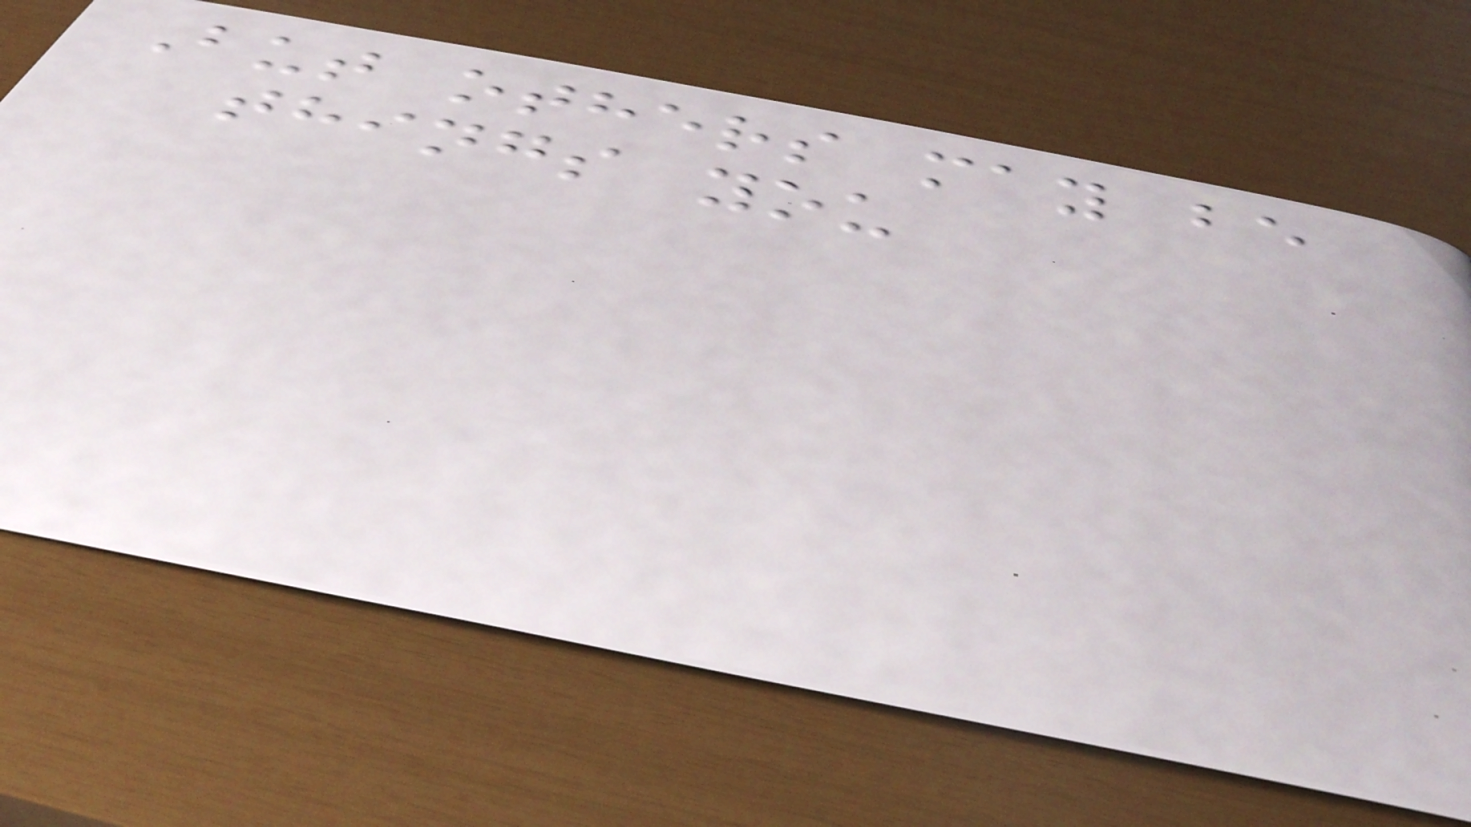But others may be
things you
